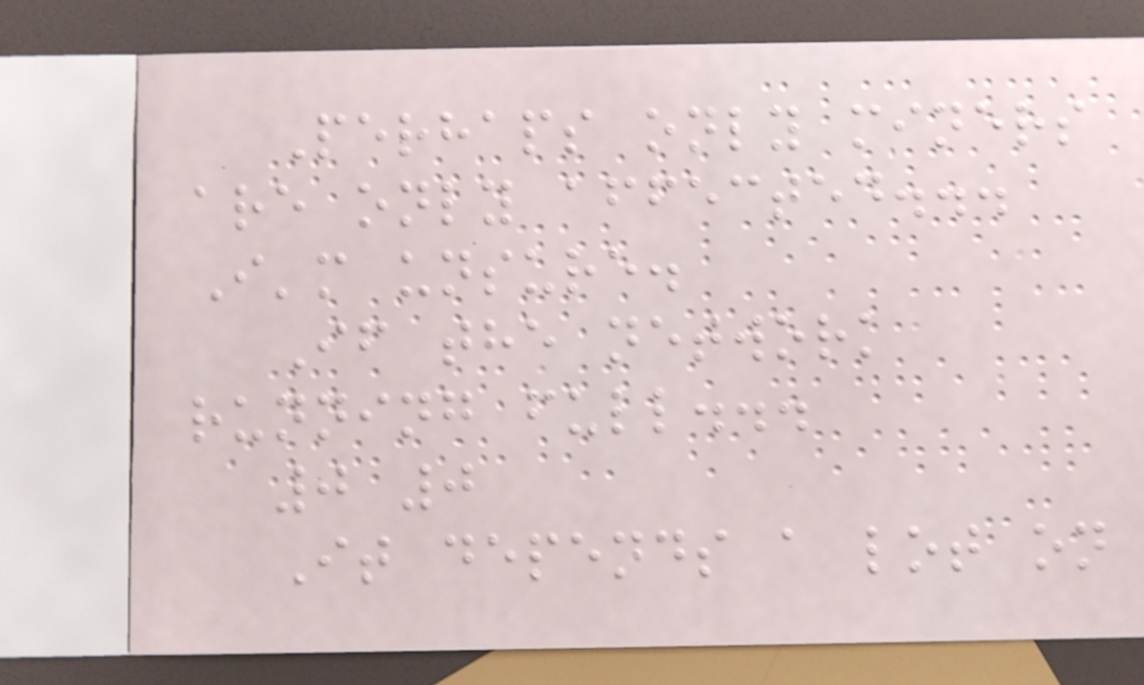Perhaps only miners
are only affected...
I'm unsure.
If the network
running full...
0 0
It depends a lot on
